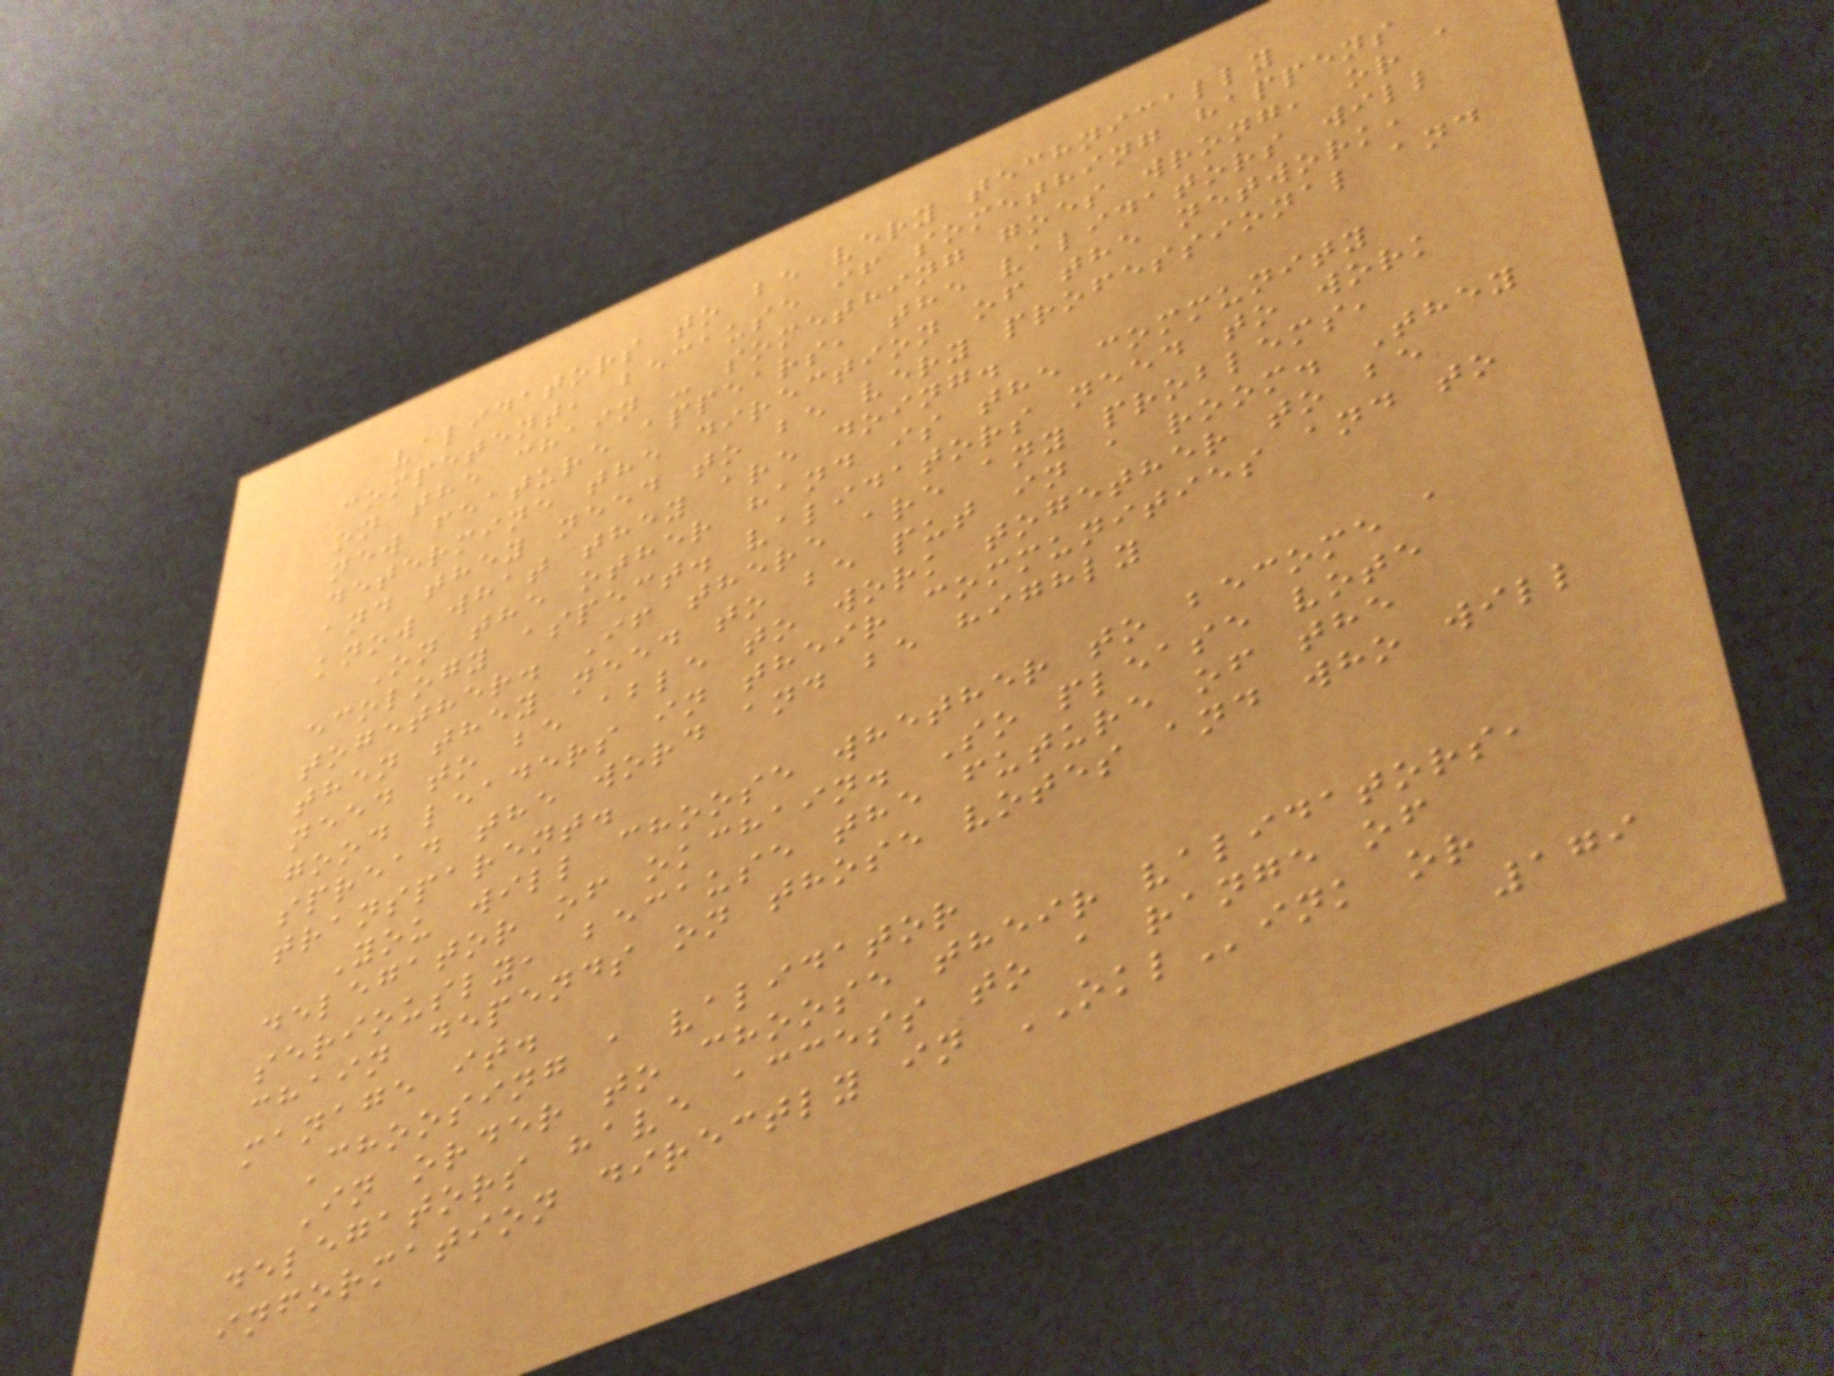validators to be very technically
competent, because if something happens
on the chain - something goes wrong, or a
new feature appears, the validators will
determine the direction of the network,
and they need to be very professional and
know what they are doing.
On the other hand is the community
ecology aspect. validators need to work
together. If there are any problems,
then they need to be put in a room. They
need to be able to work together to be
good leaders in their communities and to
spread the word and be highly
transparent.
You will choose whether to become a
delegator of okchain. So please vote
seriously, because the future of the
chain depends on those votes and who will
manage it.
Choosing a validator
In order to choose their validators,
delegators have access to a range of
information directly in OKLink or
179
